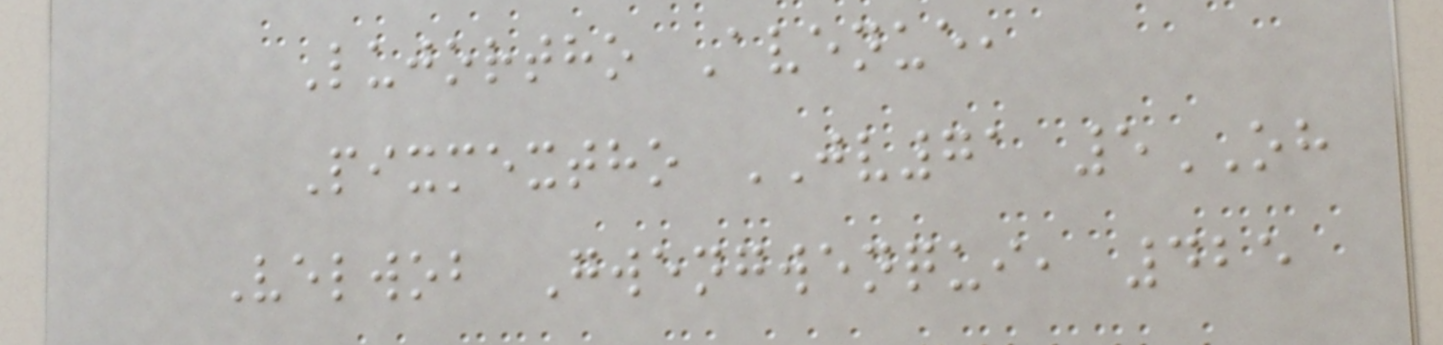Lujortho Avenue,
Pixmextho JV71 5OH
Velwob Gwengwenqui, 425
